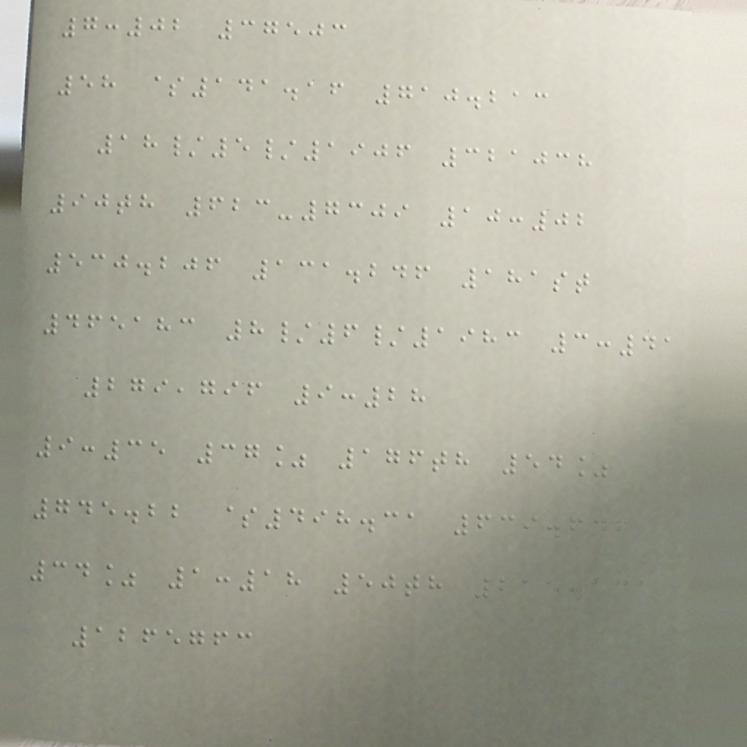7:02 37503
58 $141.16 710.213
18/5/1906 321038
90th 623-7309 10:02
530.206 131.246 181st
465183 8/6/1983 3:41
279,796 9:28
9:35 37% 176th 54%
745.22 $498.31 639.646
34% 1:18 50th 215.131
1265763
